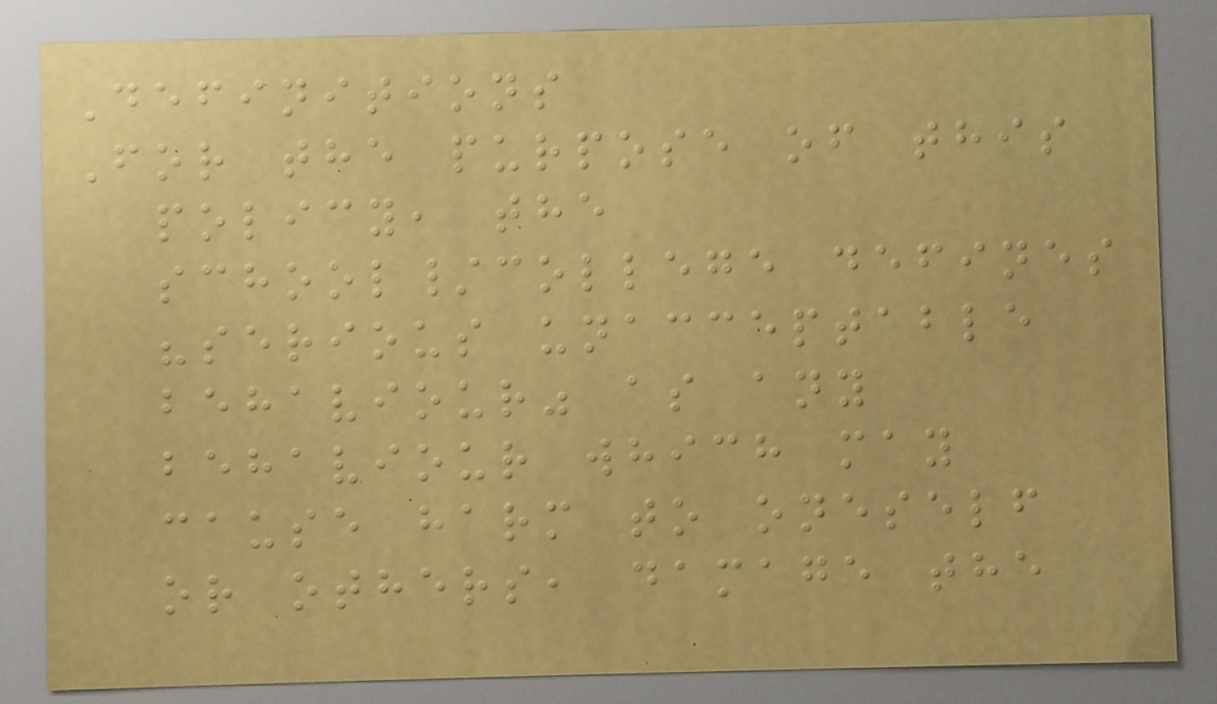Definitions
For the purpose of this
policy, the
school/college defines
"serious unacceptable
behaviour" as any
behaviour which may
cause harm to oneself
or others, damage the
